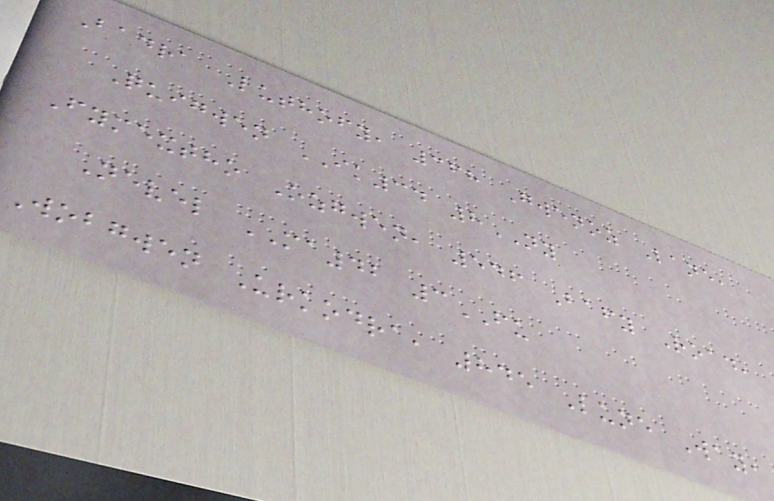Badra Luthofy, 368 Gwenoz Lane,
Quigwen IK34 8NY
Fymextho Ozgwen, 546 Bafy Road,
Nevel MA42 3FU
Wobgwen Urkodra, 845 Lune Way,
